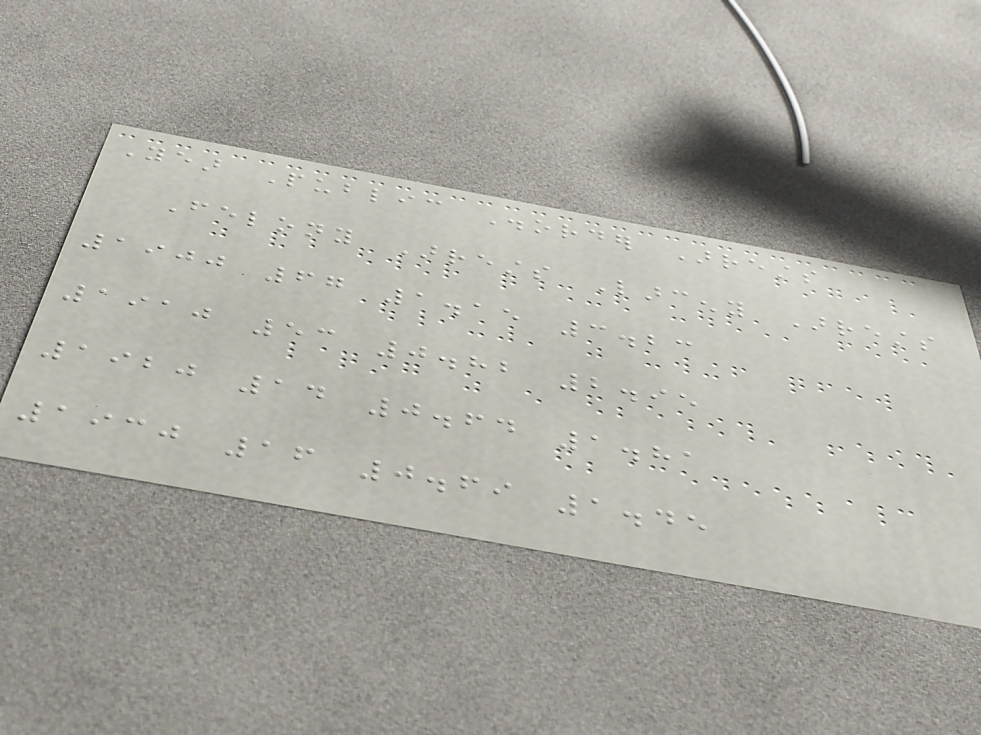Year Public Disorder Arrests
Felony Arrests Larceny Arrests
1900 67 1.15 3.23
1910 53 0.82 2.95
1920 14 0.64 1.81
1930 16 0.69 1.45
